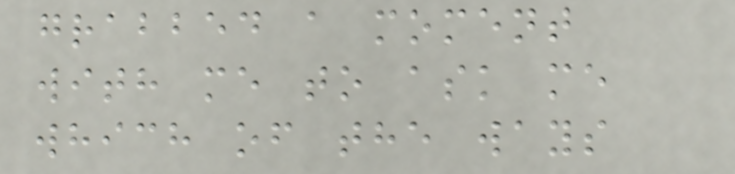grabbed a moment
with me to ask me
which of the ways
